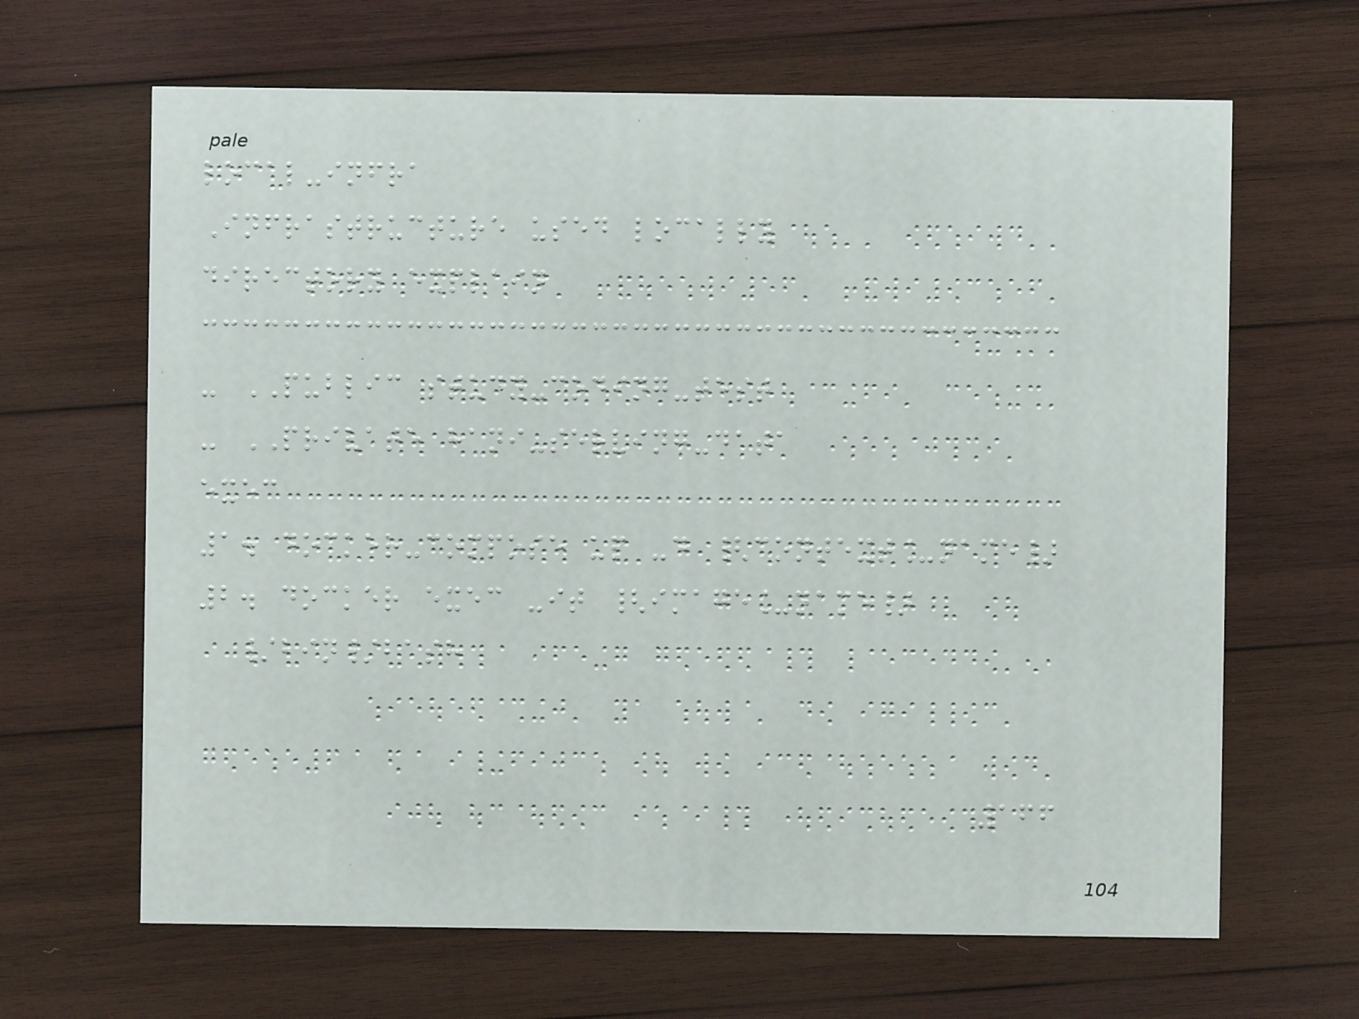local-infra
Infrastructure used locally
directory explain
- PUBLIC study-coding-test
- PRIVATE hani-serving-data
exec
1. docker-compose up -d {context_name}
2. docker exec -it {image_name}
/bin/bash
166
